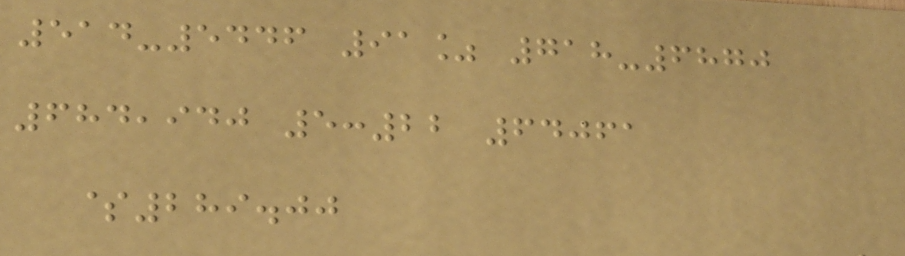514-5446 91% 718-6870
684,940 5:22 64061
$289.00
